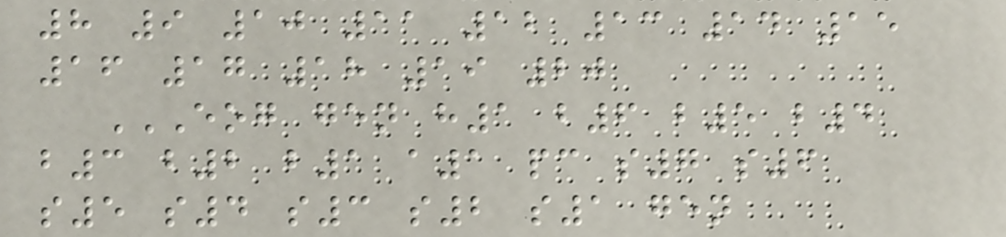8 9 10 11 12 13 14 15
16 17 18 19 20
EOG GEN H1 B6 B5 B4
B3 B2 B1 A1 PC S7 S6
S5 S4 S3 S2 S1 GEN
